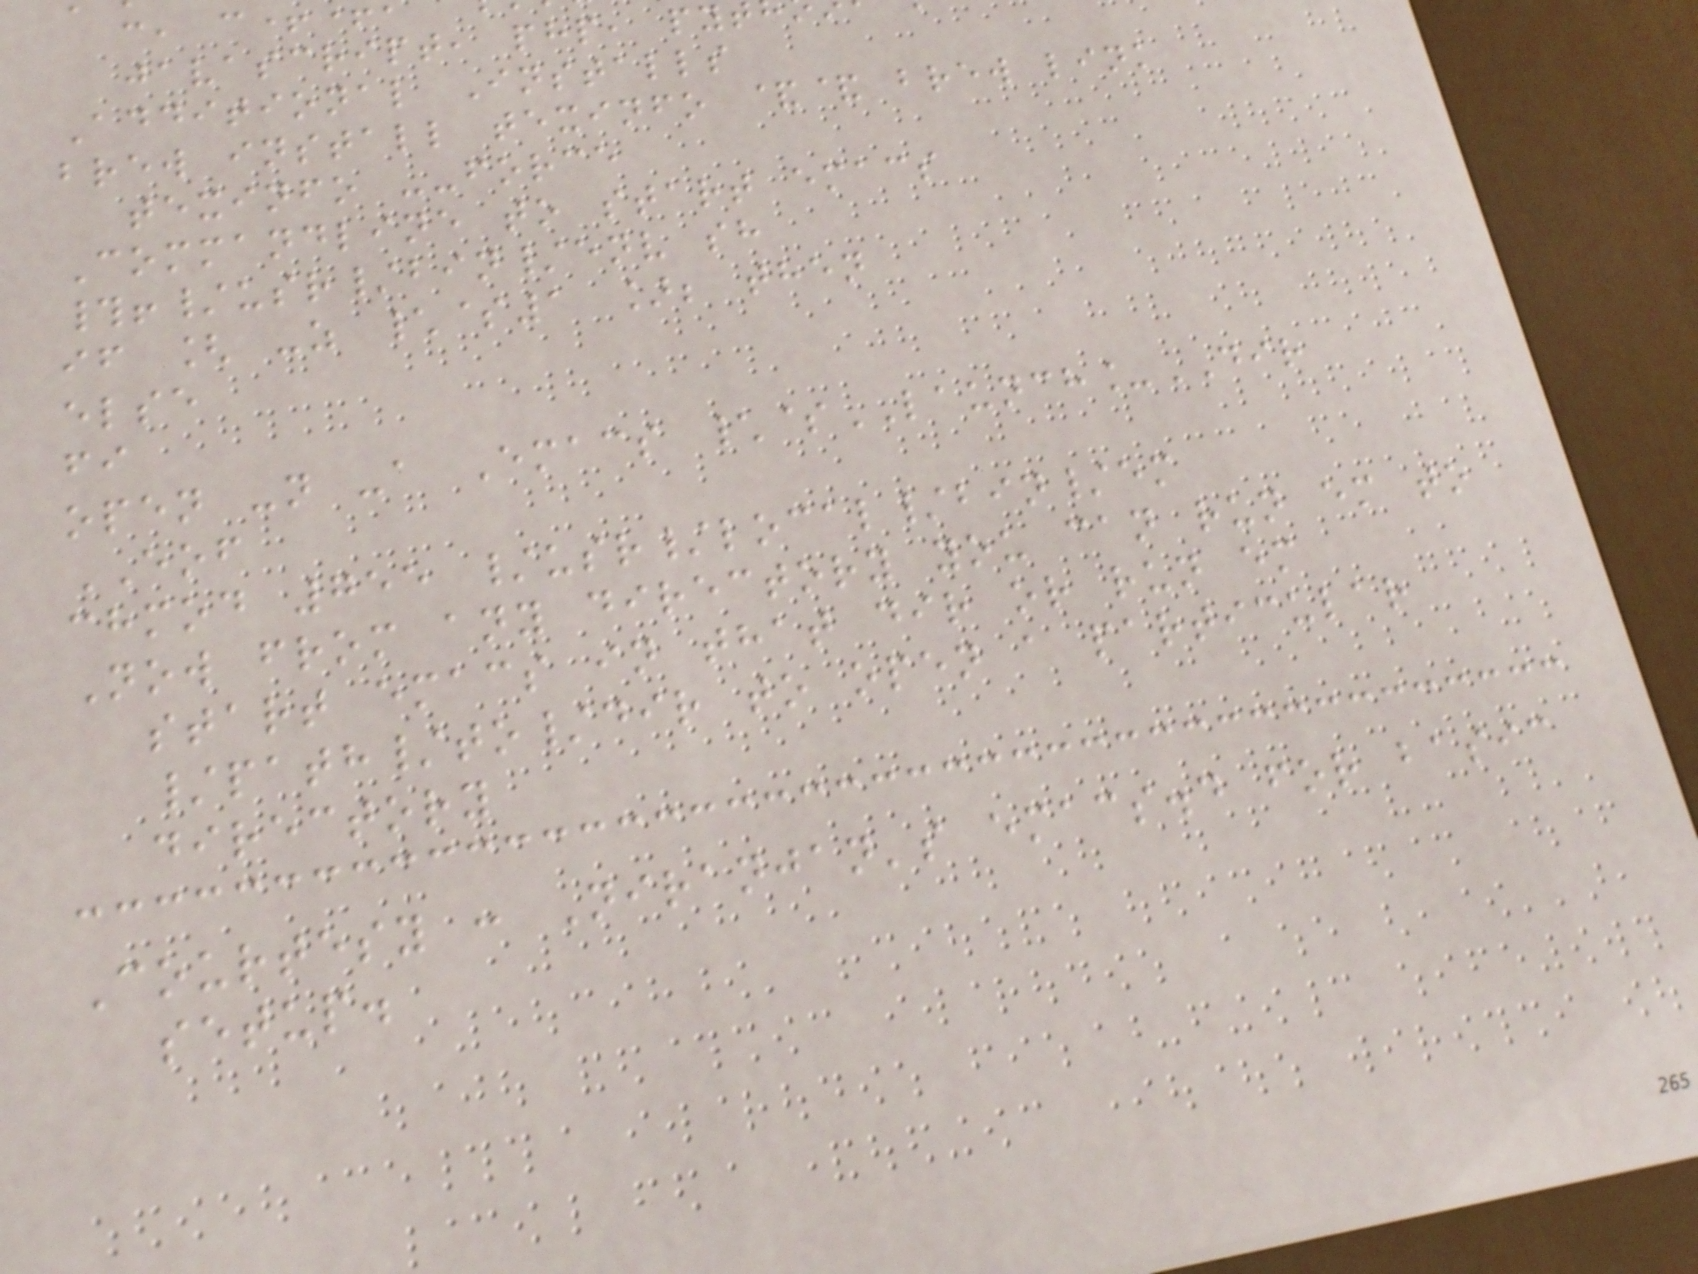javascript, php, py
Additional Installs
brew install texinfo && brew link
texinfo --force
Commandline to start emacs
#!/usr/bin/env sh
if [ -z \$1 ]; then
else
fi
open -n -a Emacs \$LAUNCH_DIR
EOF
chmod 755 /usr/local/bin/em
Now from any directory you can run em to
start emacs in that dir or run em
/path/to/dir to open a particular
directory
Courtesy : Niranjan's emacs.d for basic
setup.
